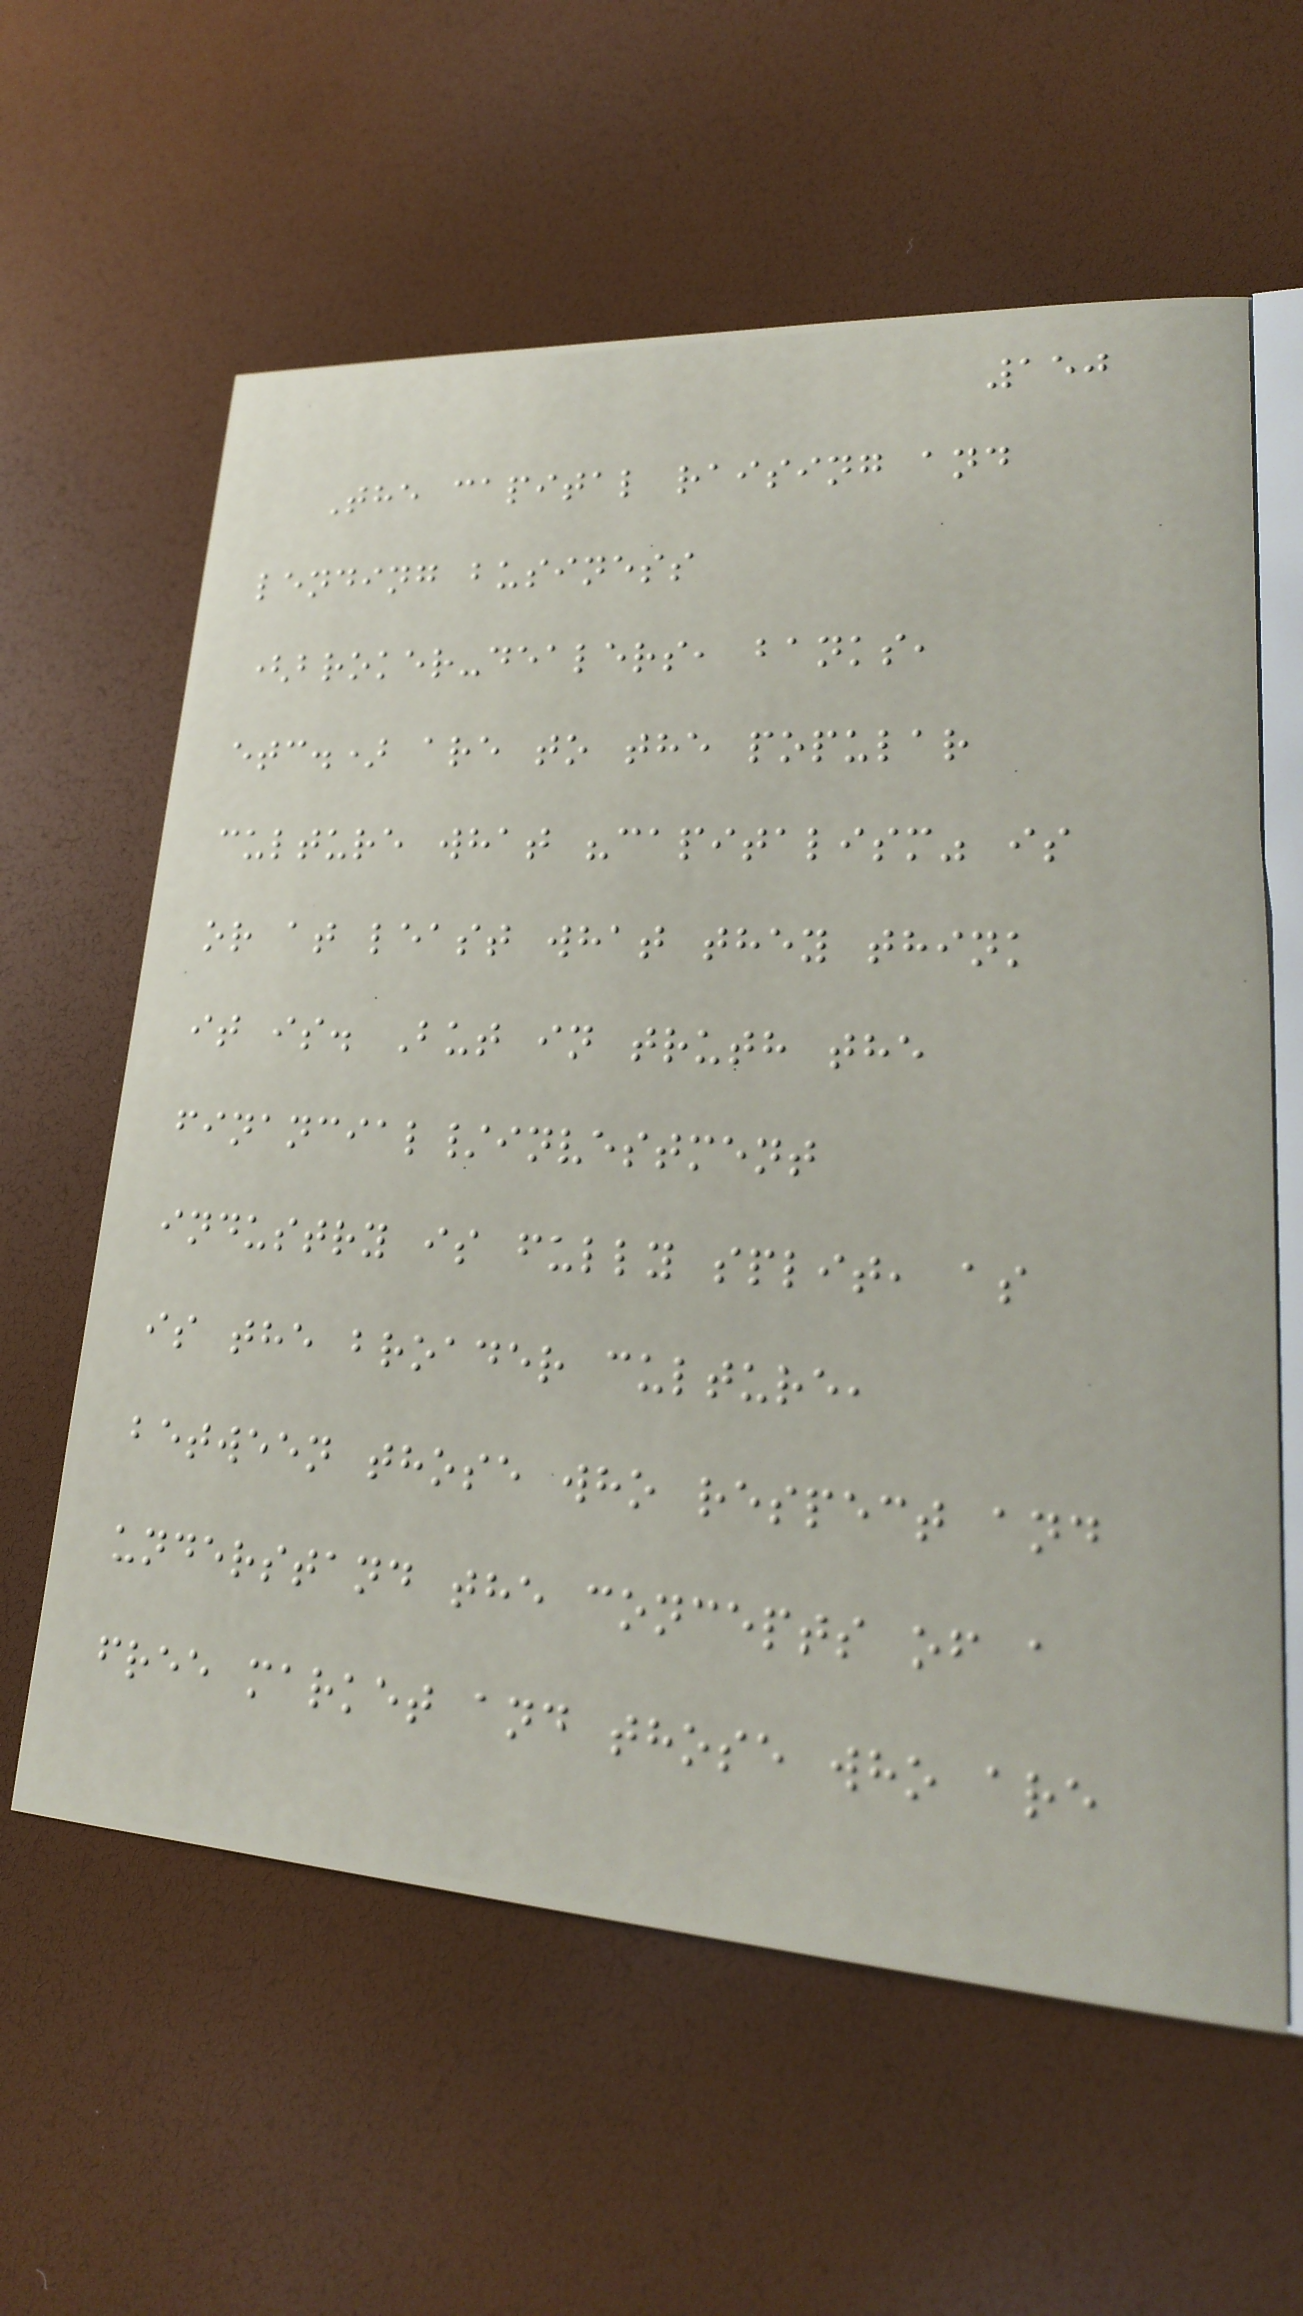150
The capital raising and
lending business
(broker-dealers, banks,
etc.) are to the popular
culture what "capitalism" is
or at least what they think
it is. But in truth the
financial/investment
industry is fully split, as
is the broader culture,
between those who respect and
understand the concepts of a
free market and those who are
